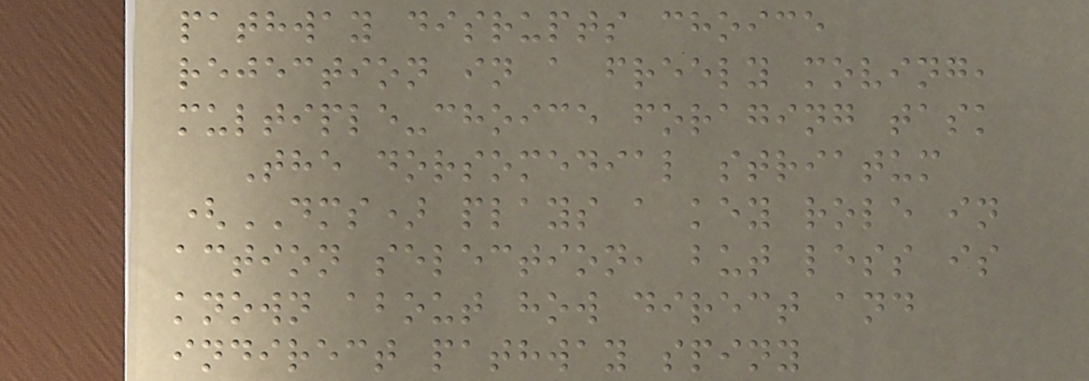pathway disrupts choice
rejection in a freely moving,
multiple-choice foraging task
The dorsomedial striatum
(DMS) plays a key role in
action selection, but less is
known about how direct and
indirect pathway spiny
